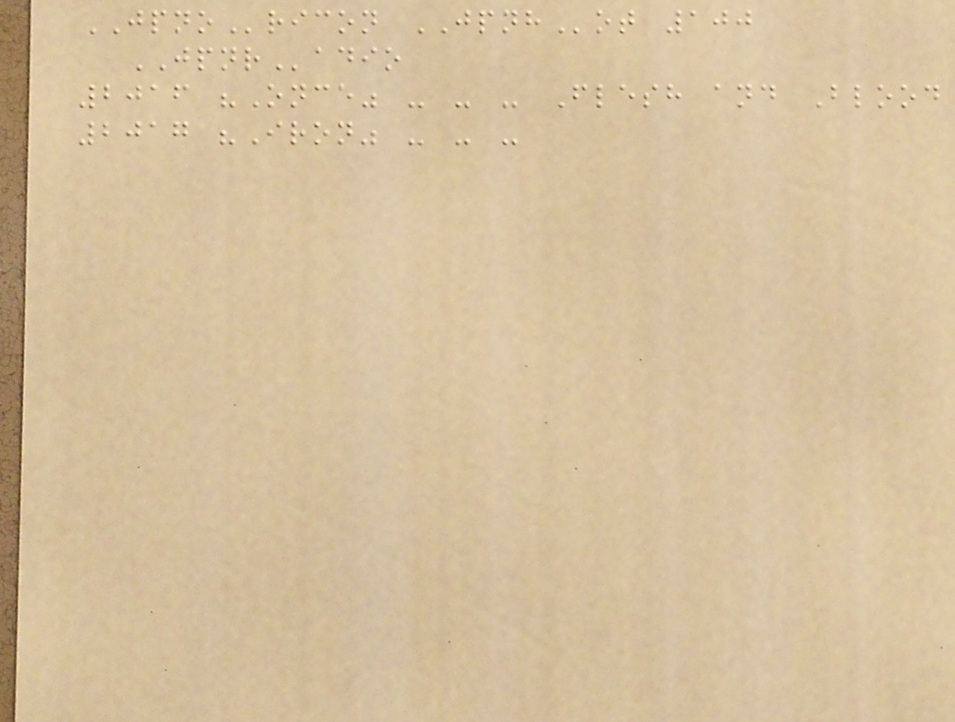JPNOricon JPNHot 100
JPNRadio
2016 "Once" - - - Flesh and Blood
2017 "Iron" - - -
